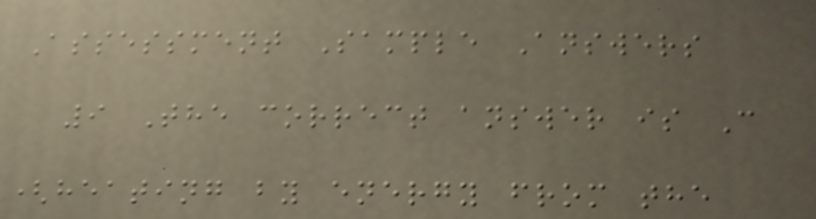Assessment Sample Answers
9 The correct answer is C
(heating by energy from the
